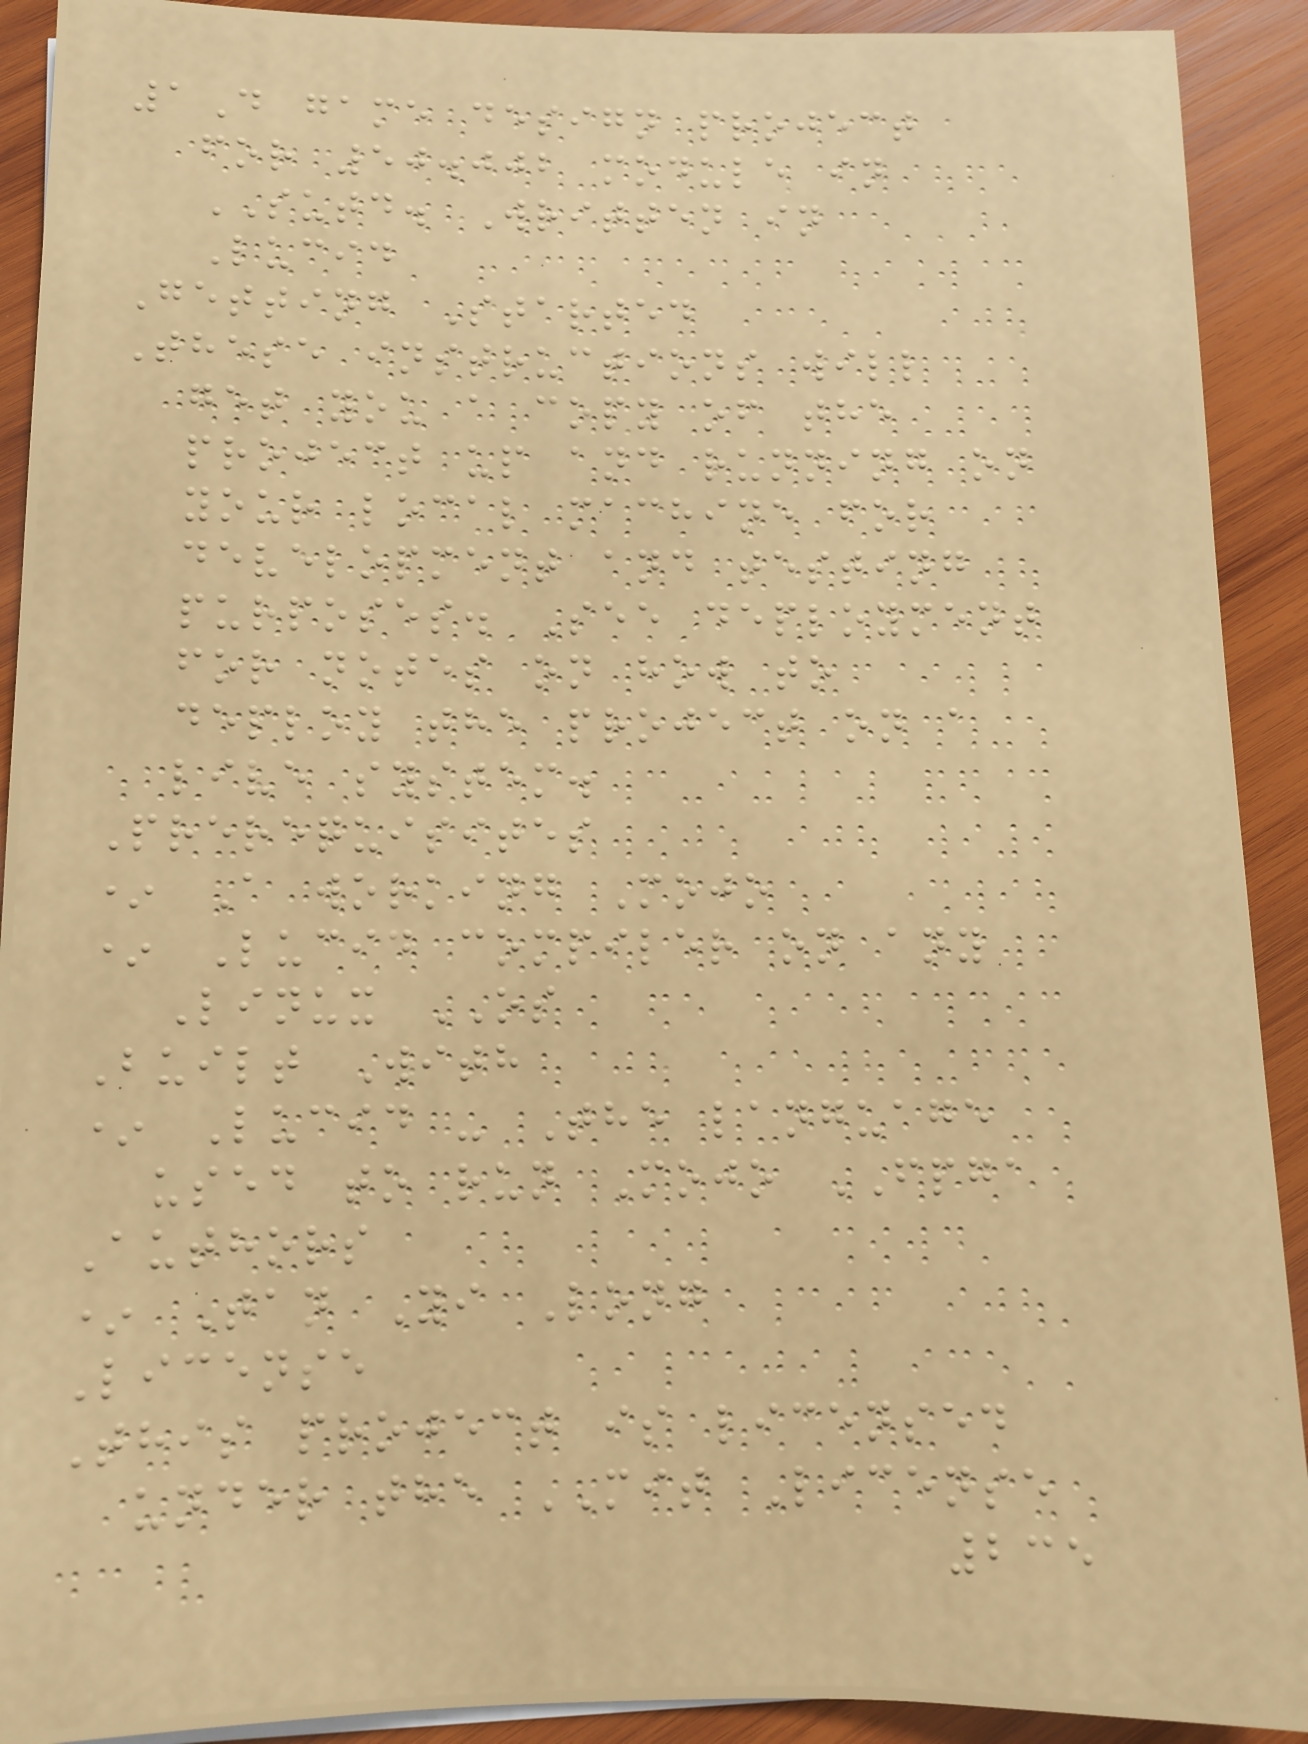1D game design project
for 50.002 module in
SUTD. Written in
Lucid
Getting Started
These instructions will
get you a copy of the
project up and running on
your local machine for
development and testing
purposes. See deployment
for notes on how to
deploy the project on a
live system.
Prerequisites
* A working Mojo
* Lucid compiler on any
Linux OS
Built With
* Lucid - The language
used to run Mojo FPGA
Authors
* Tan Yi Long
License
This project is licensed
under the MIT License
235
